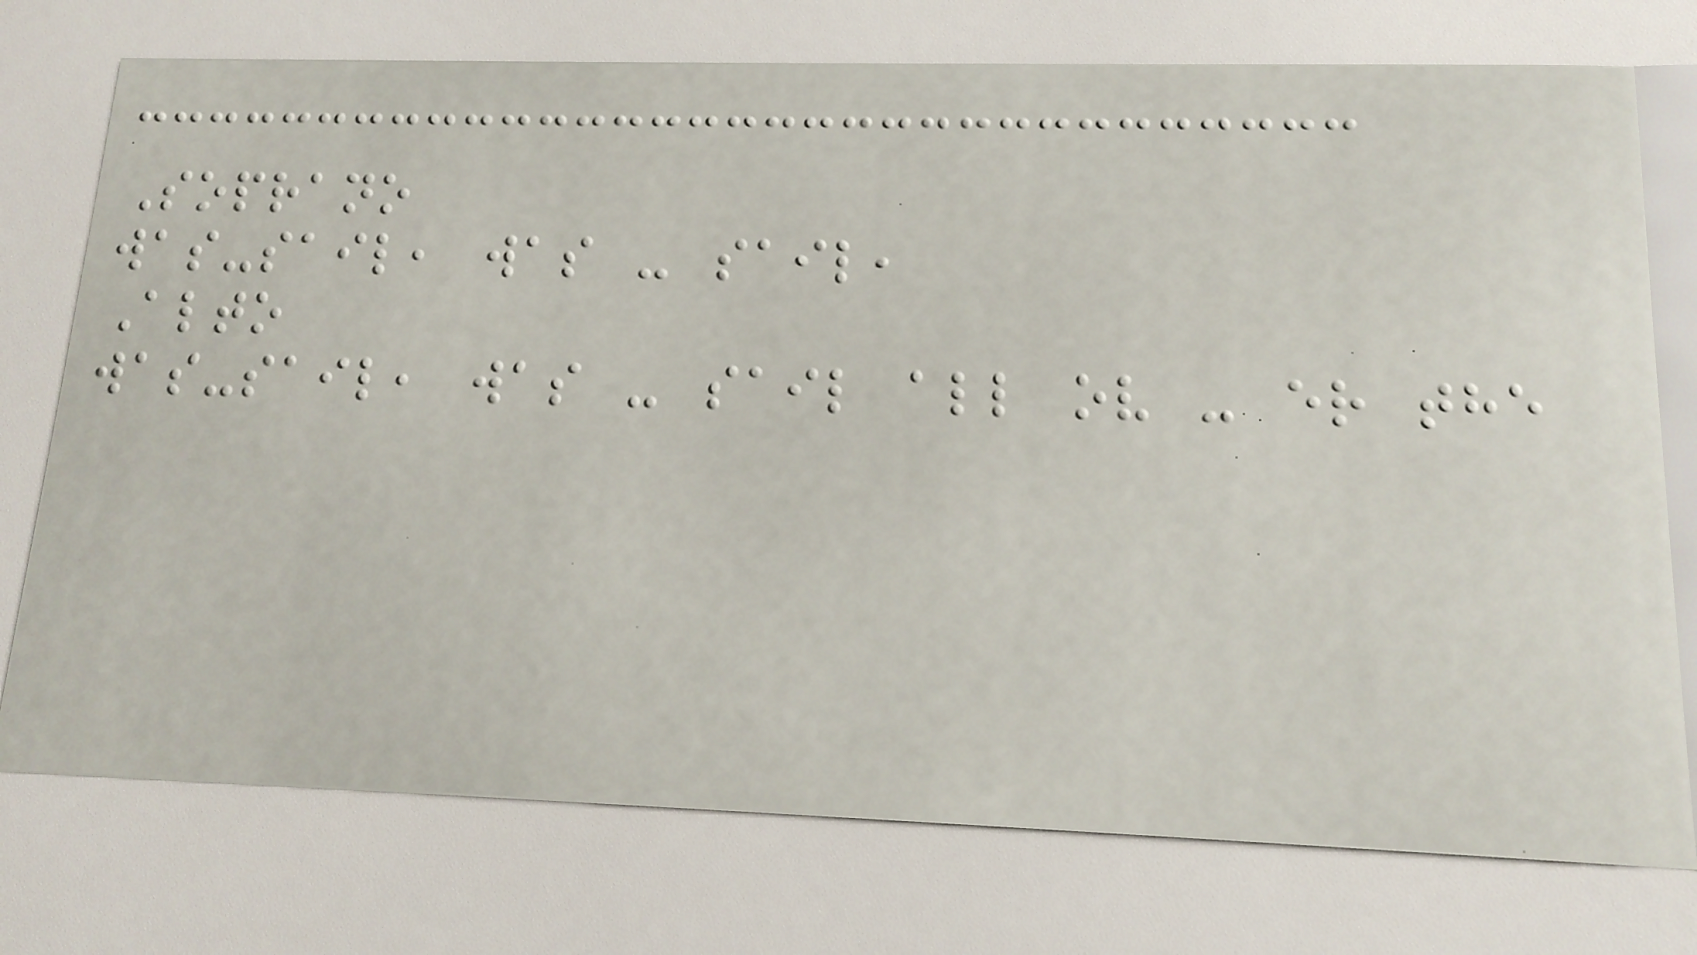Soprano
was-sail, was - sail,
Alto
was-sail, was - sail all ov - er the
